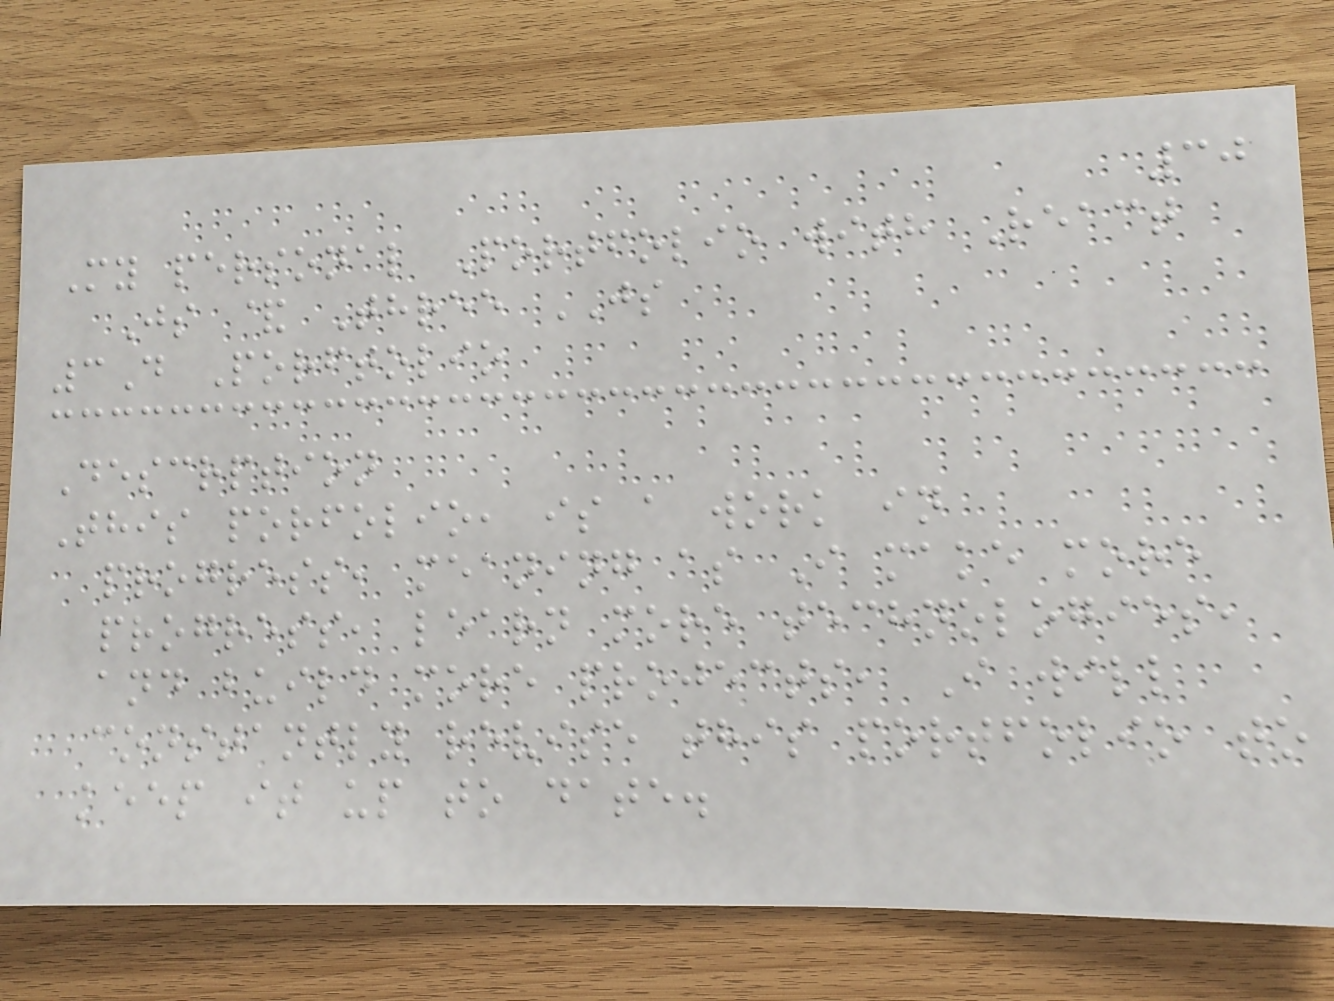30
My personal Portfolio with React
Js & Three JS
3D Porftolio
Descrption
This porfolio, is a work in
progress, meaning as I make more
progress, learn more technologies,
and build more projects, I will
constantly revise this portfolio to
keep it up to date.
